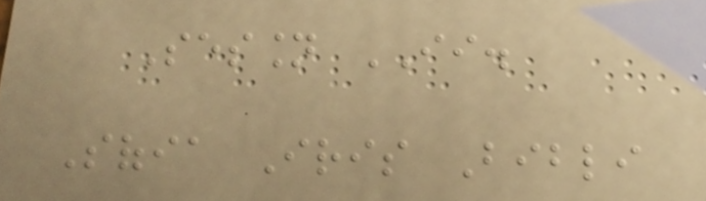Session II.
Sofia Iris Bibli
